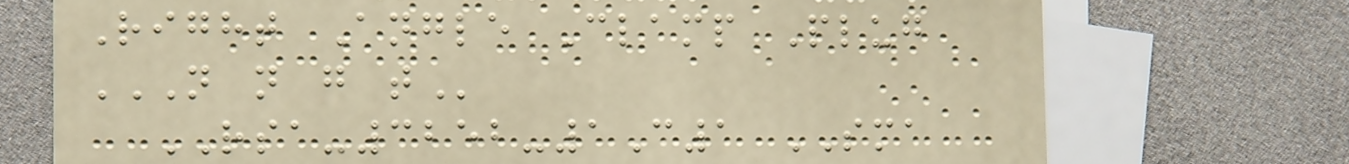Right Angle Clamp Plug
N N G T
RSA-3252-1C1 SMA
